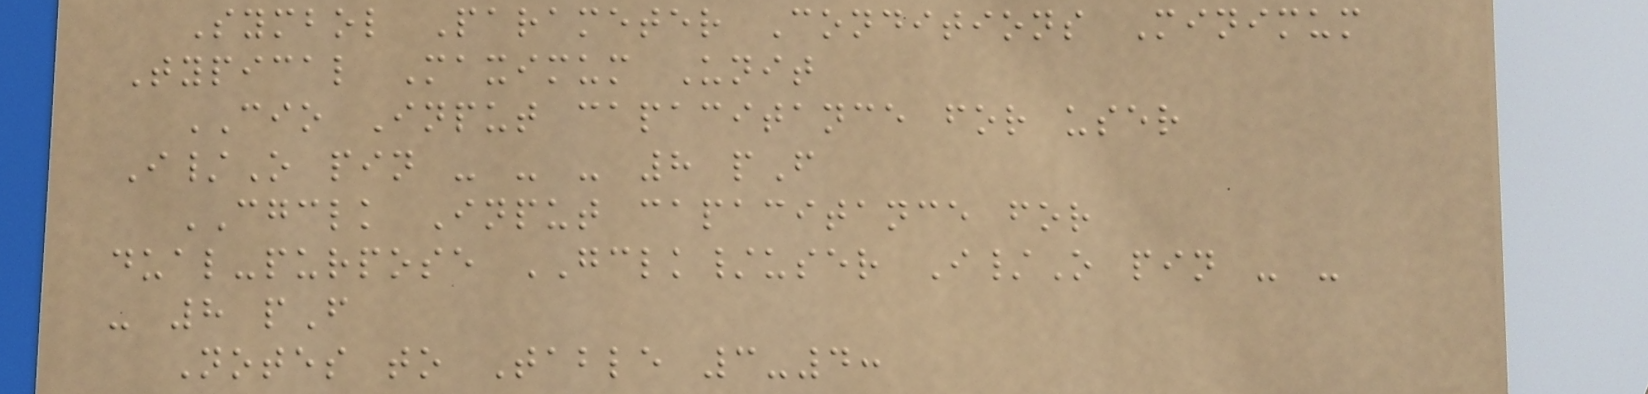Symbol Parameter Conditions Minimum
Typical Maximum Unit
CIO Input capacitance for user
I/O pin - - - 8 pF
CGCLK Input capacitance for
dual-purpose GCLK/user I/O pin - -
- 8 pF
Notes to Table 3-4:
